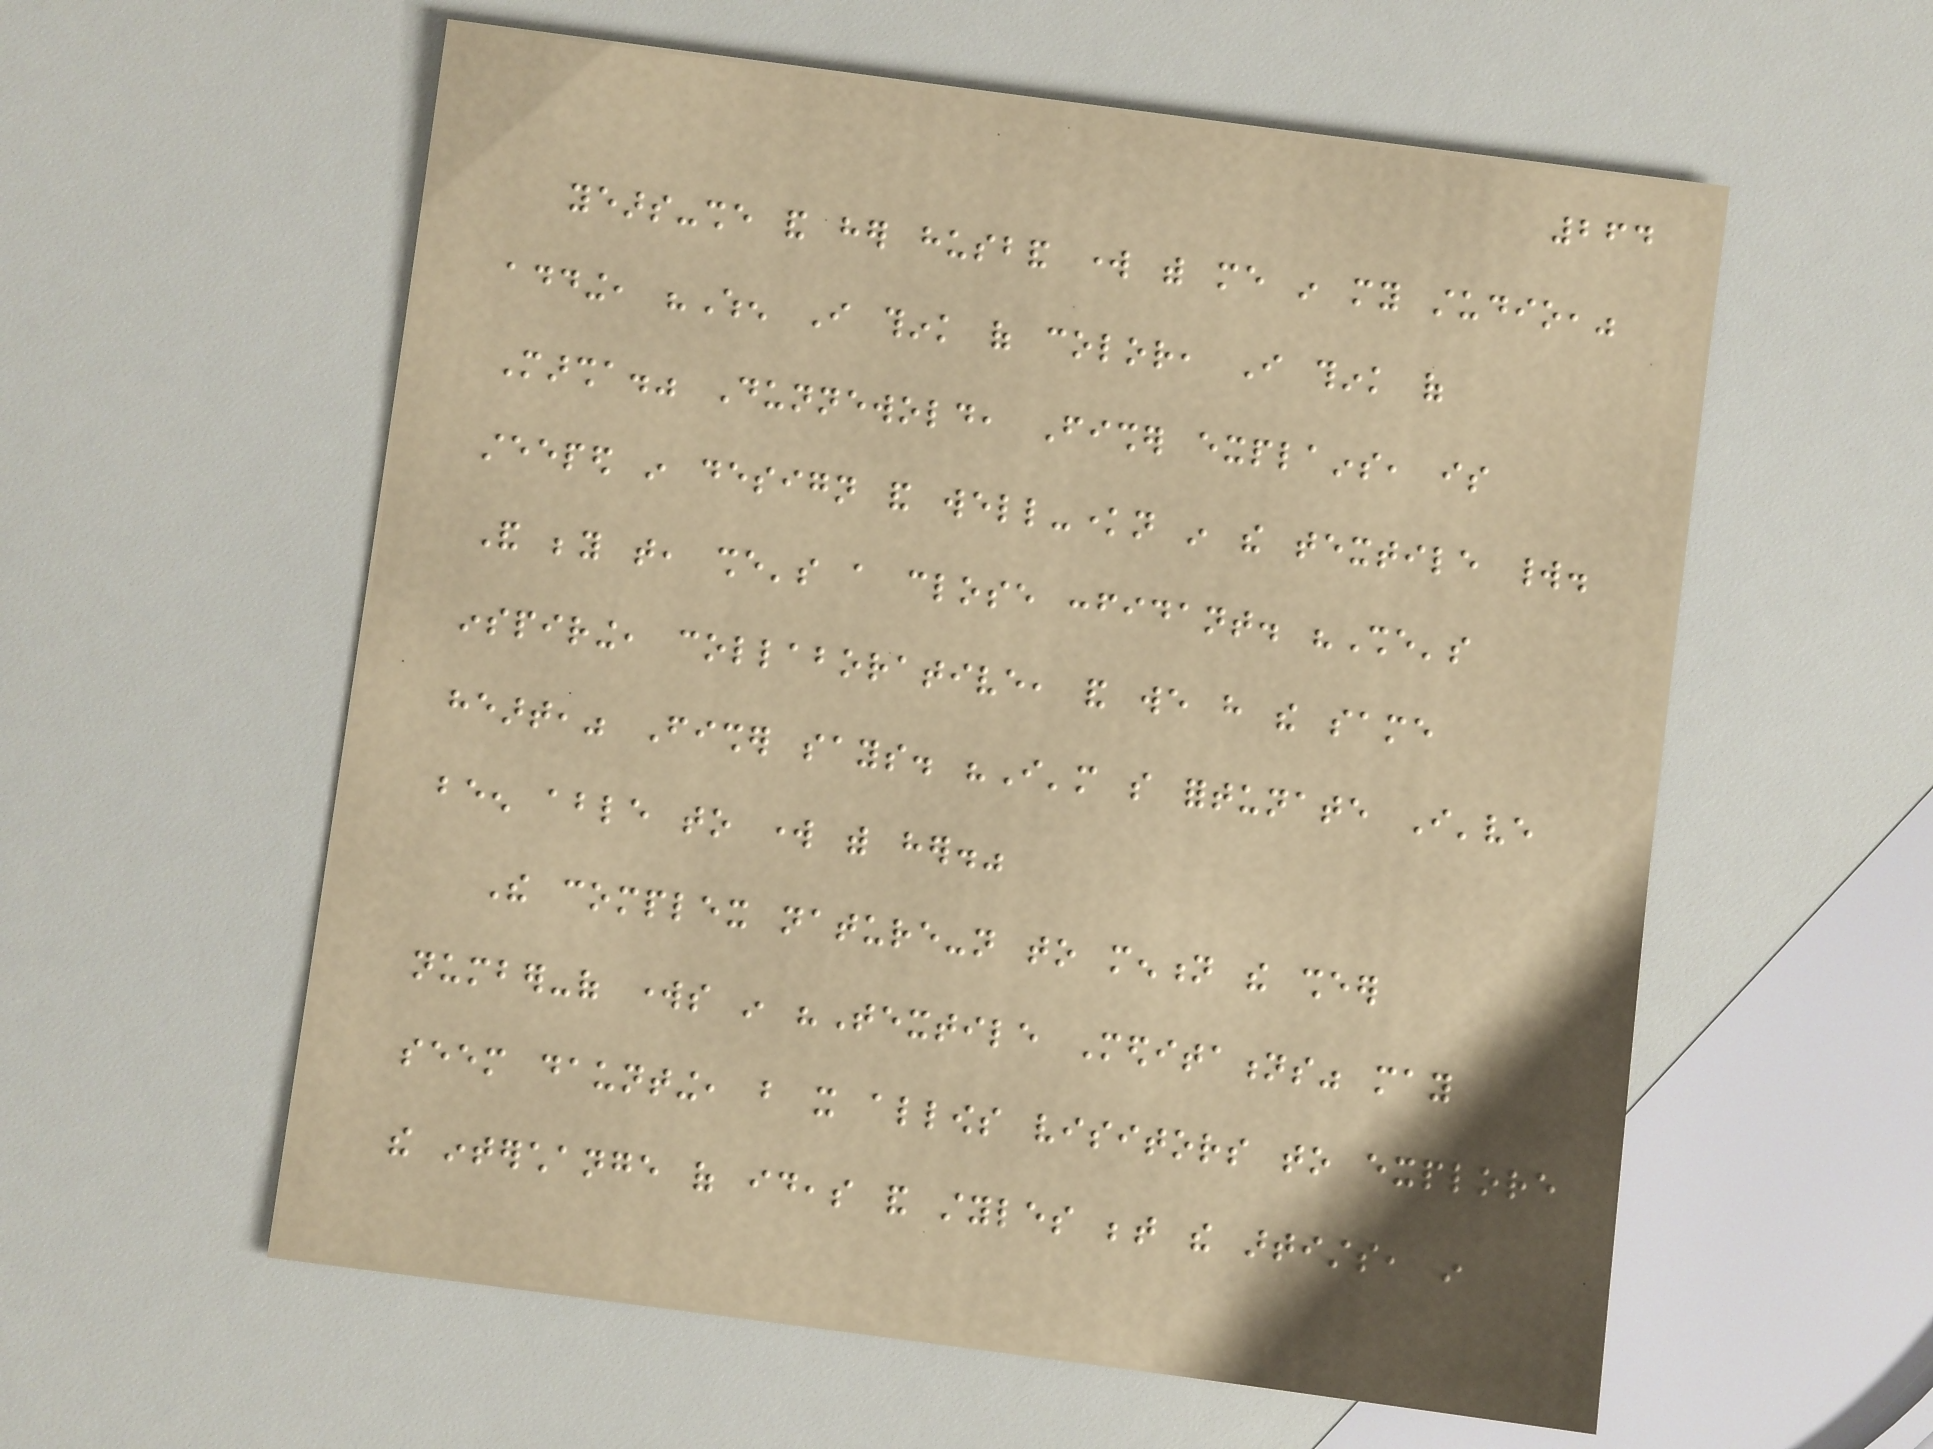264
years-she and her husband work with me in my studio,"
adding, "When I think of color, I think of
Marsha." Dunnewold, Fisher explains, is
steeped in design and well-known in the textile world.
And beyond that, she's a close confidant. "She's
inspiring, collaborative, and we have the same
heart," Fisher says. "I'm so fortunate I've
been able to work with her."
The complex nature-not to mention the sheer
number-of works in "Textile Meditations" may
seem daunting, but it allows visitors to explore
the interchange of ideas and styles between the artists, in
